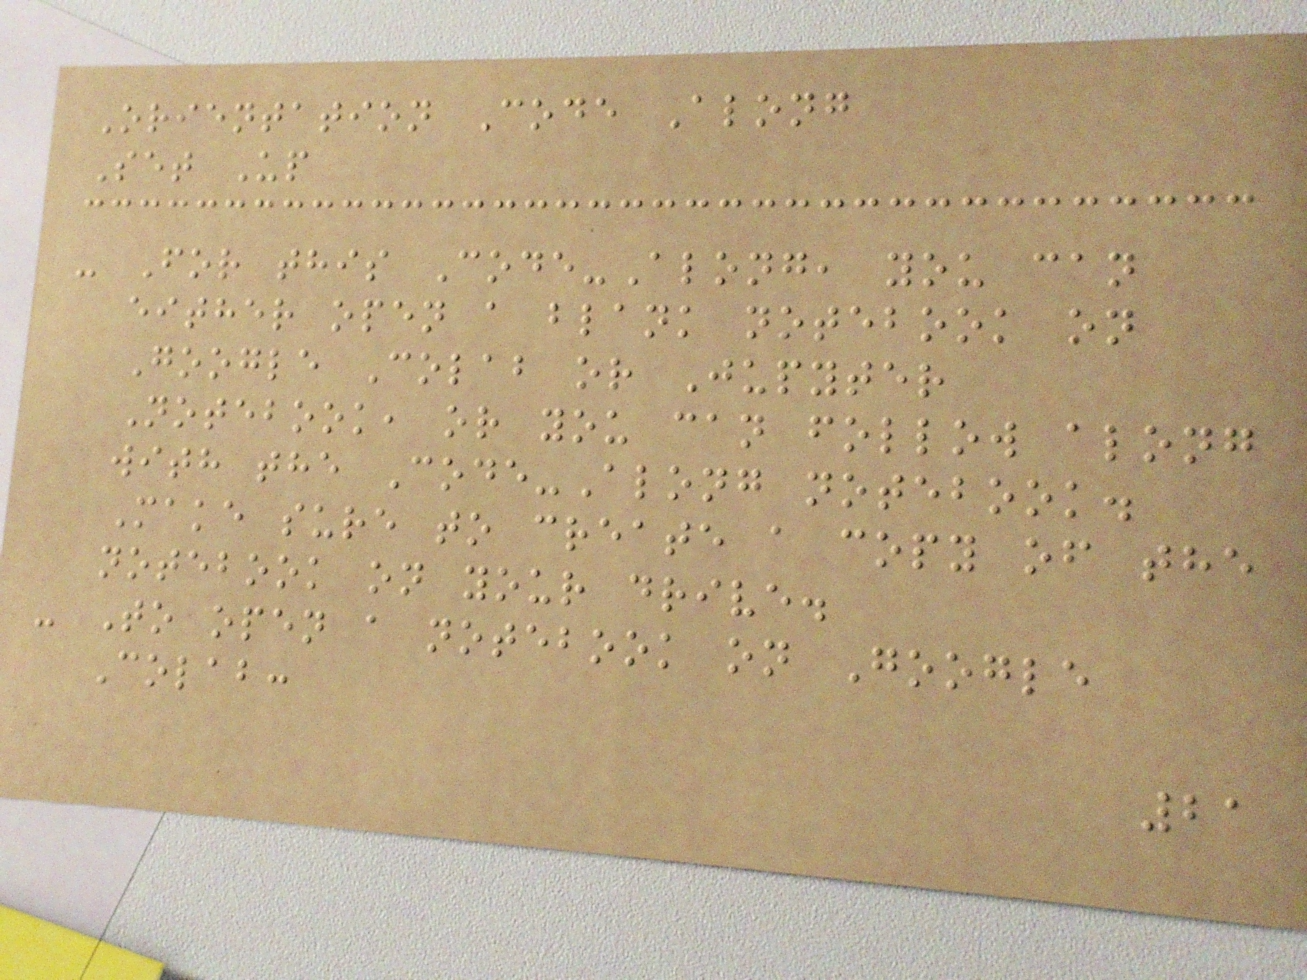Orientation Code Along
Set Up
- For this Code-Along, you can
either open a blank notebook on
Google Colab or Jupyter
Notebook, or you can follow along
with the Code-Along notebook.
Make sure to create a copy of the
notebook on your drive.
- To open a notebook on Google
Colab:
21
